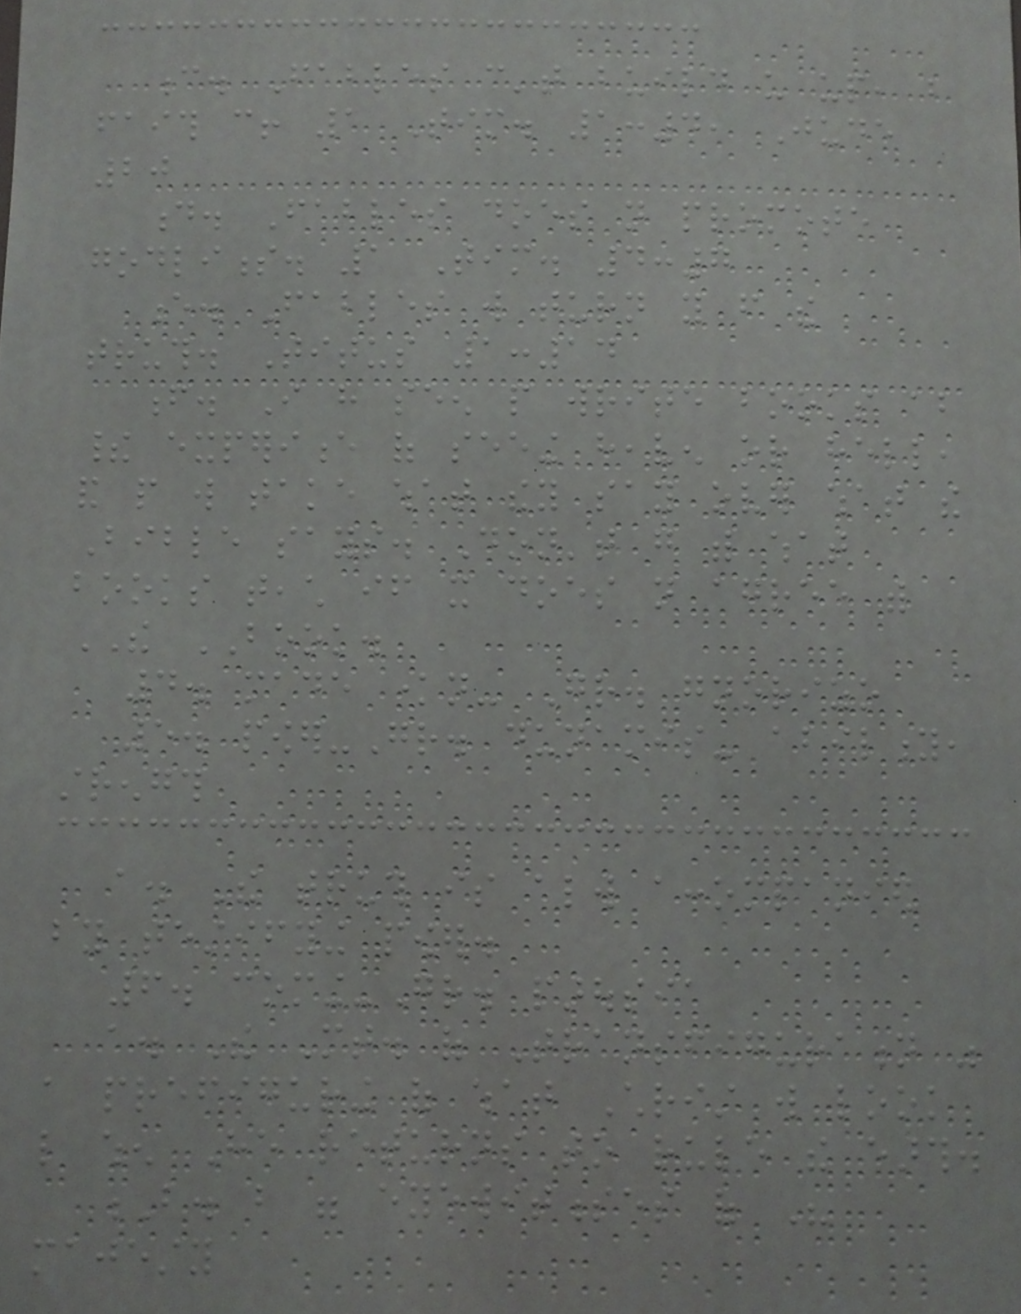c. Fables can't build us up, but
faith can! 1 Tim. 1:4, Jude
20
d. Fables does not promote
godliness. 1 Tim. 4:7
e. Fables will turn you from the
truth. Titus 1:14
f. I have seen people write books about
their experience of seeing heaven or hell,
and people will take what they say over what the
Bible says. Don't go with what
books teach if it does not agree with
THE BOOK.
4. made known- Gr. gnorizo
5. power-Gr. dunamis- ability,
strength
a. The truth is always accompanied
by testifying power.
6. coming-Gr. parousia
a. The Mt. of Transfiguration was
a prefiguring of what Christ will look
like when He returns to rule the earth.
B. but were eyewitnesses of His
majesty
